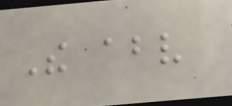The above
